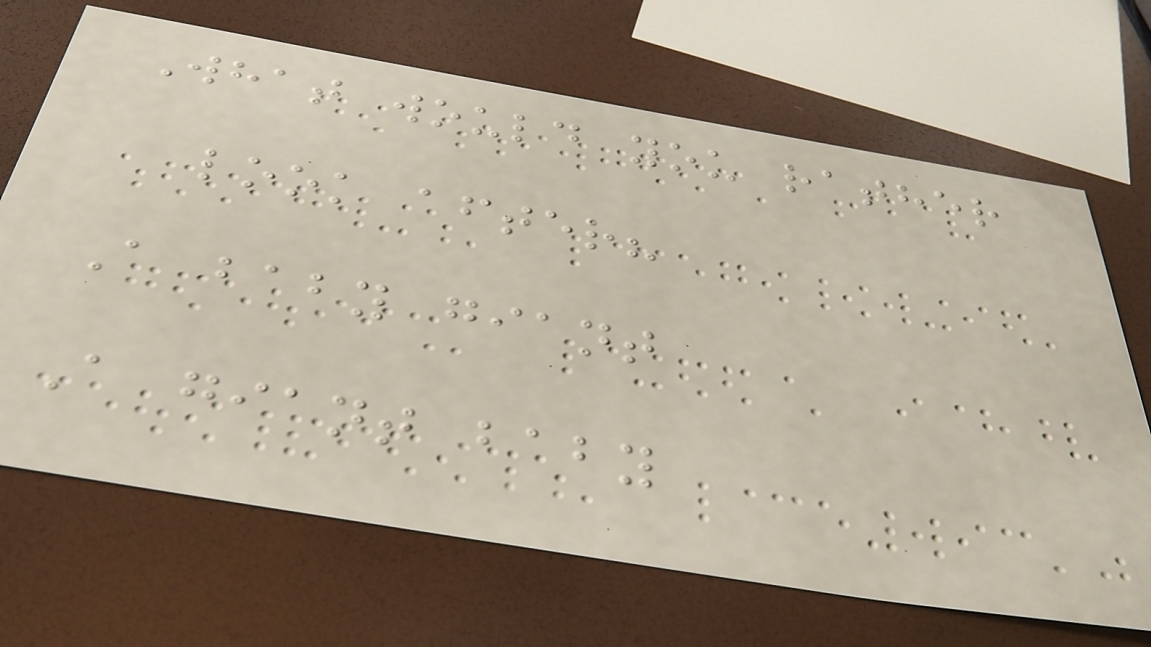What would you rather
look after?
A baby giant
A giant baby
